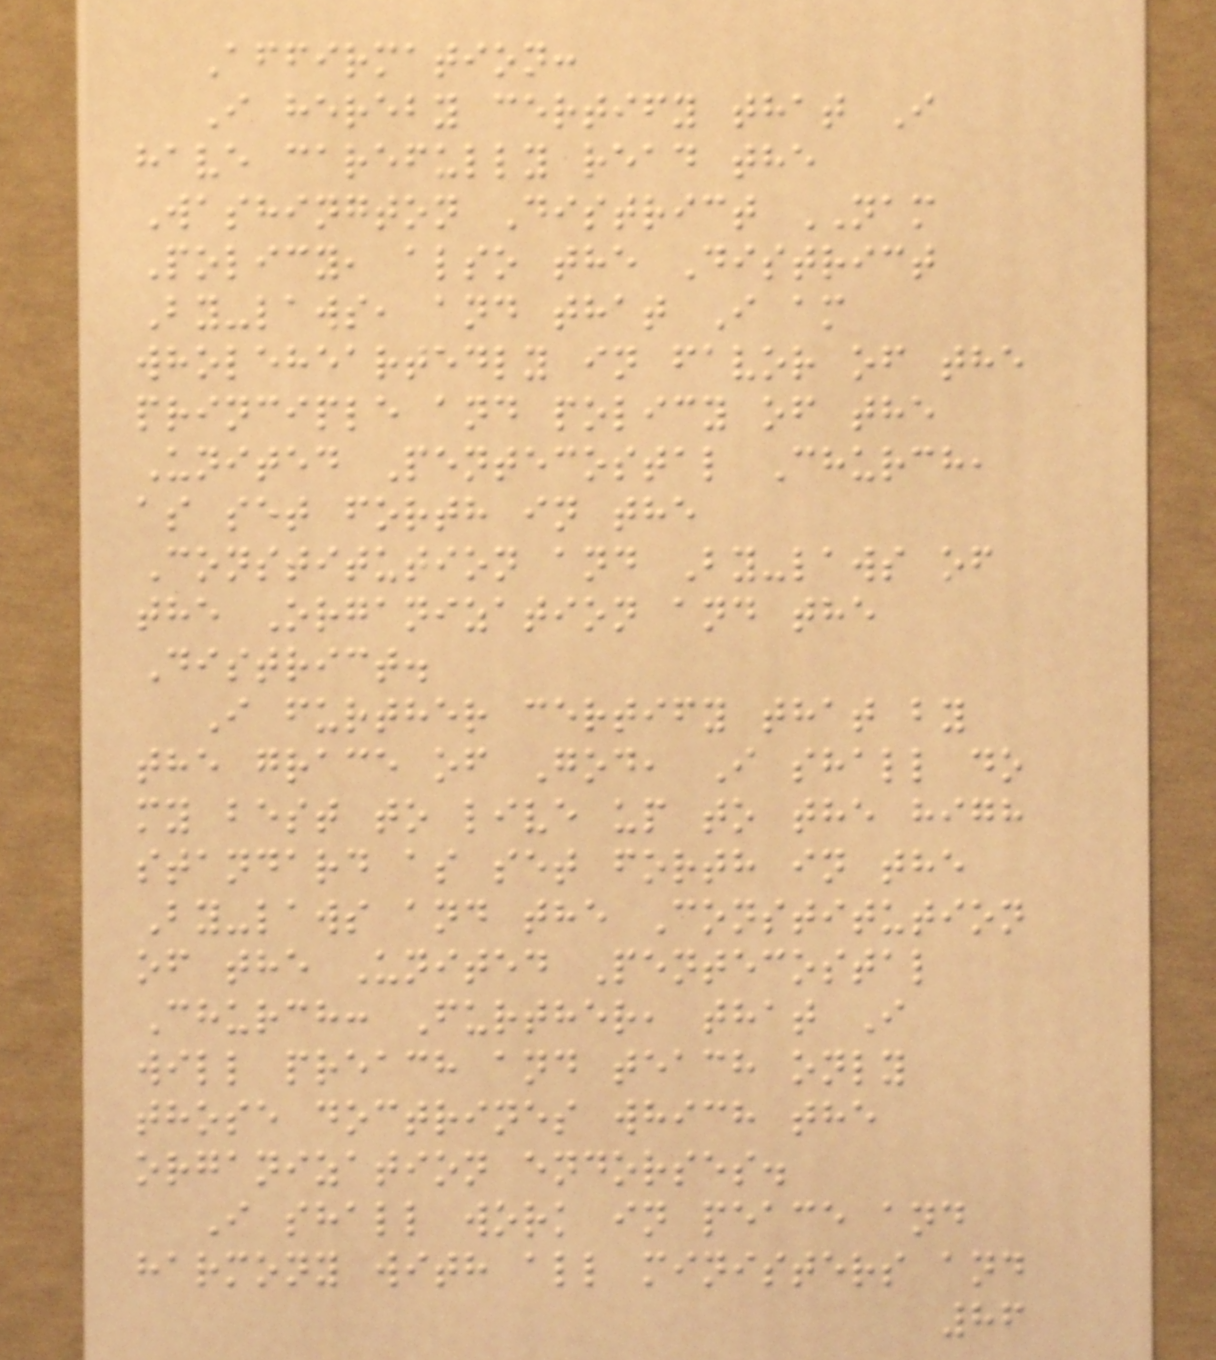Affirmation:
I hereby certify that I
have carefully read the
Washington District NAM
Policy, also the District
By-laws, and that I am
wholeheartedly in favor of the
principle and policy of the
United Pentecostal Church,
as set forth in the
Constitution and By-laws of
the Organization and the
District.
I further certify that by
the grace of God, I shall do
my best to live up to the high
standard as set forth in the
By-laws and the Constitution
of the United Pentecostal
Church: Further, that I
will preach and teach only
those doctrines which the
organization endorses.
I shall work in peace and
harmony with all ministers and
86
